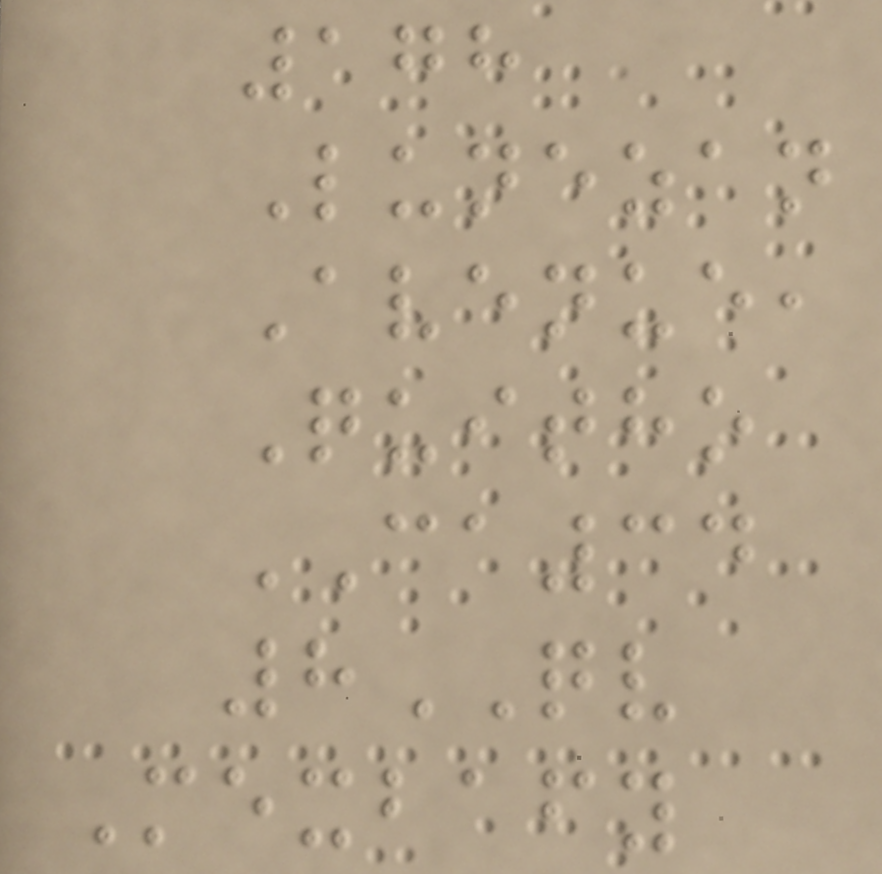178
Lunezan
Avenue,
Quitho
CA34
8QV
Mexbafy
